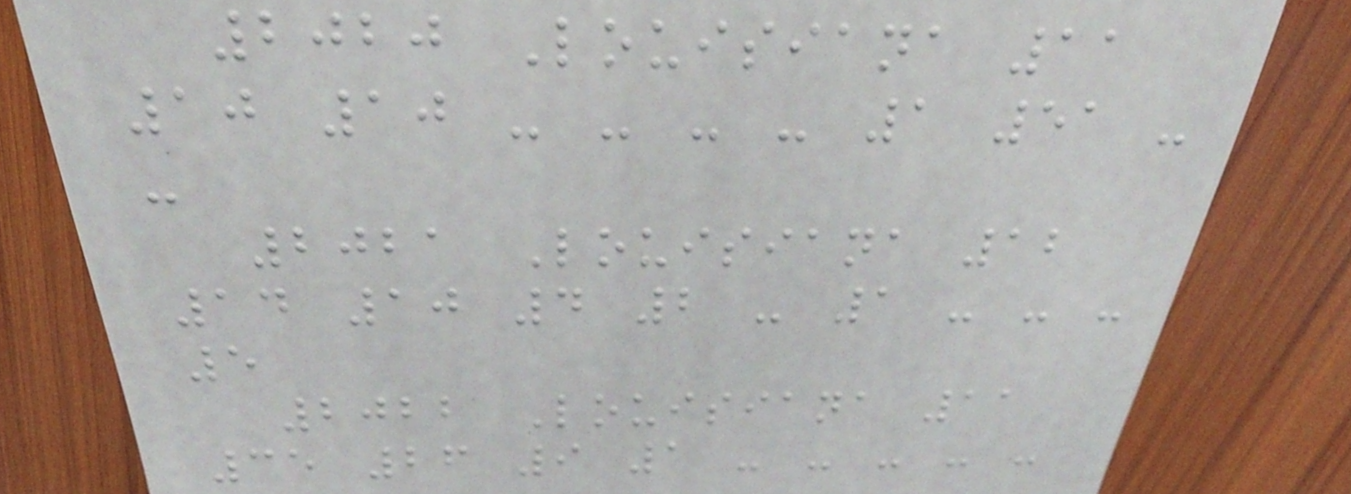2020 Louisiana 11
10 10 - - - - 1 51 -
-
2021 Louisiana 12
14 10 4 2 - 1 - - -
5
2022 Louisiana 11
35 26 9 1 - - - - -
